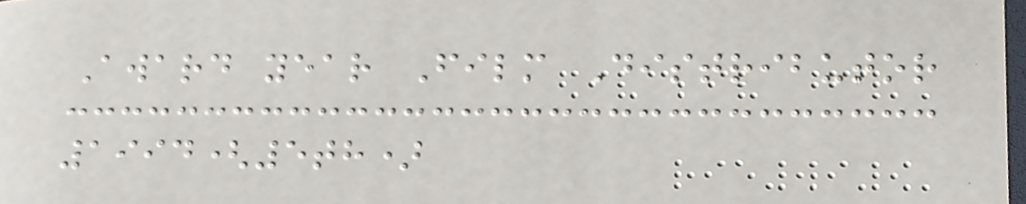Award year Film Distributor
1994(5th)
